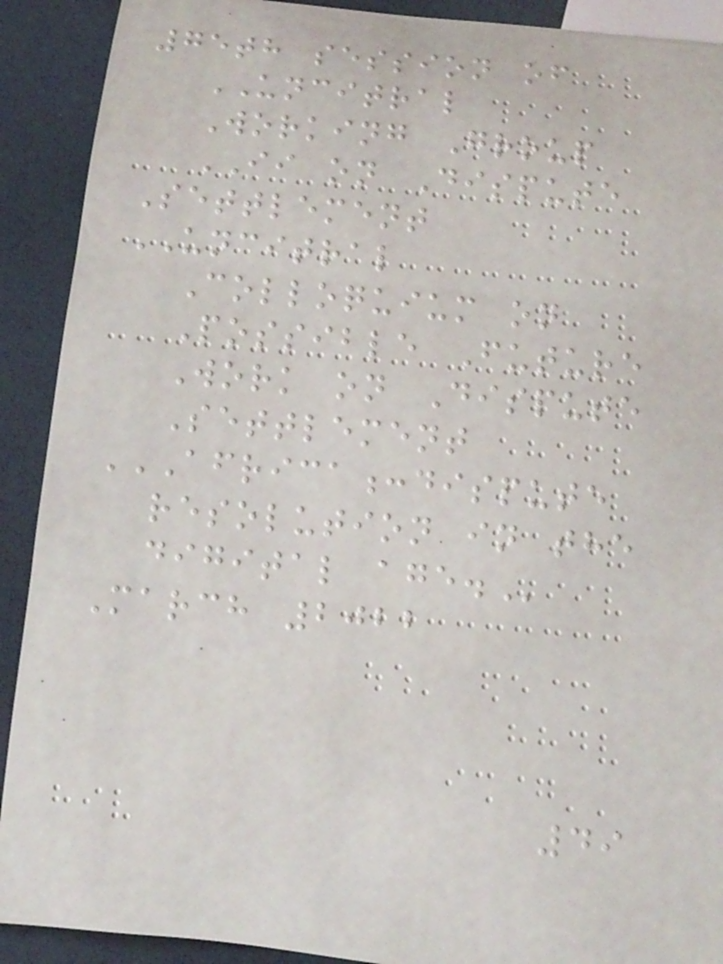75th session of
UNCITRAL
Working Group
II on Dispute
Settlement
UNCITRAL
Colloquium on
Possible Future
Work on Dispute
Settlement
AFRICA:DISPUTE
RESOLUTION IN THE
DIGITAL AGE.
March 2022
49
